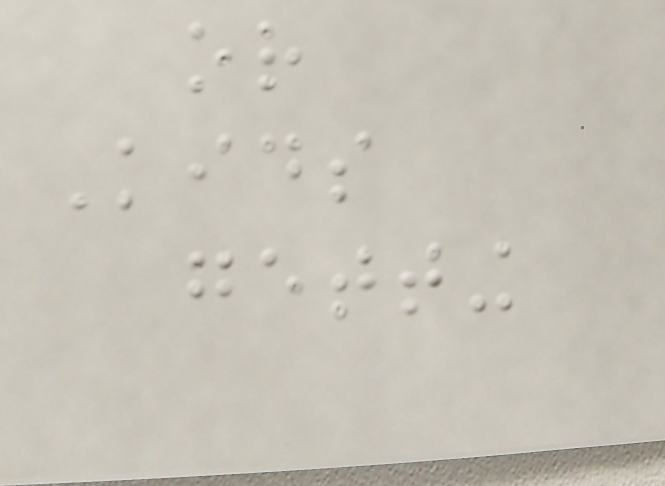or
Kids
getting
